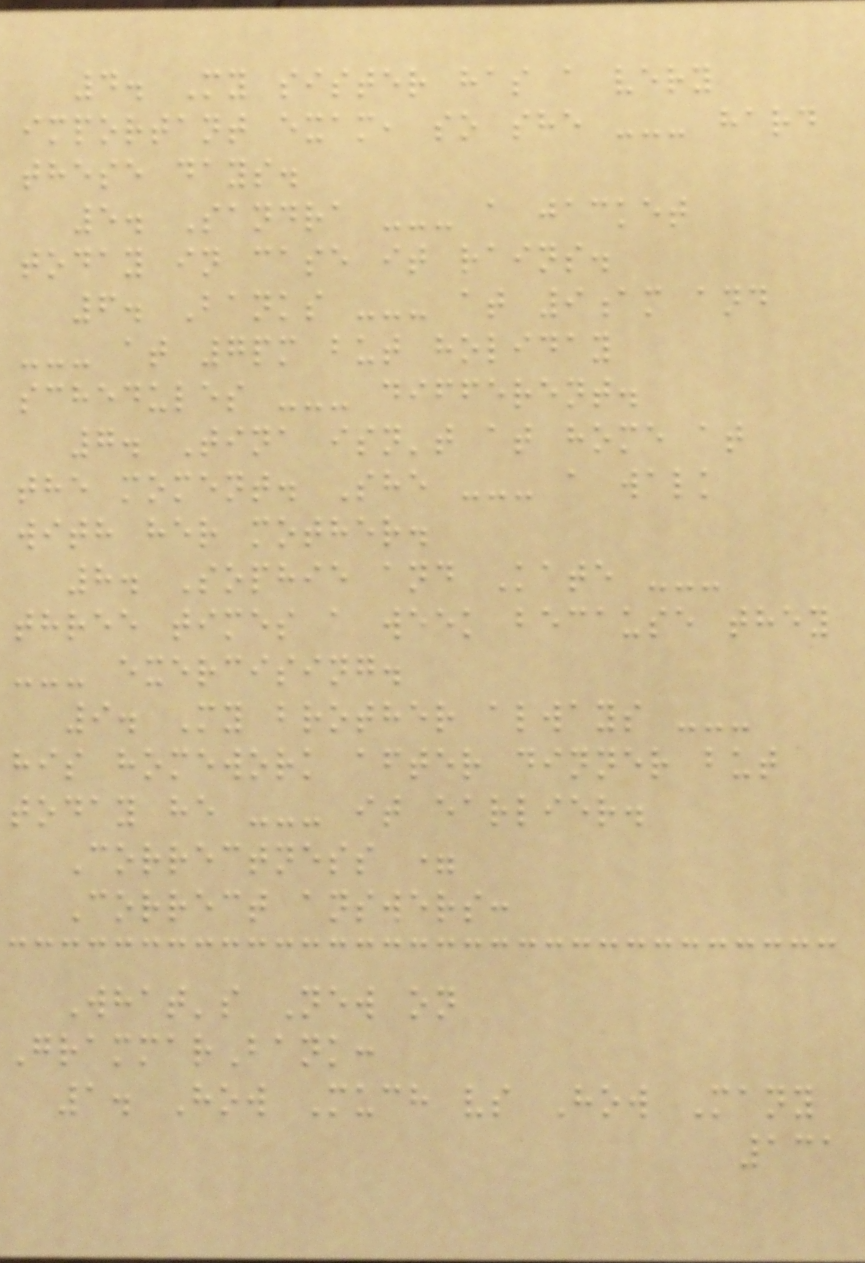4. My sister has a very
important exam, so she --- hard
these days.
5. Sandra --- a jacket
today in case it rains.
6. Banks --- at 9am and
--- at 7pm but holiday
schedules --- different.
7. Tina isn't at home at
the moment. She --- a walk
with her mother.
8. Sophie and Kate ---
three times a week because they
--- exercising.
9. My brother always ---
his homework after dinner but
today he --- it earlier.
Correctness =
Correct answers:
What's New on
GrammarBank:
1. How Much vs How Many
131
